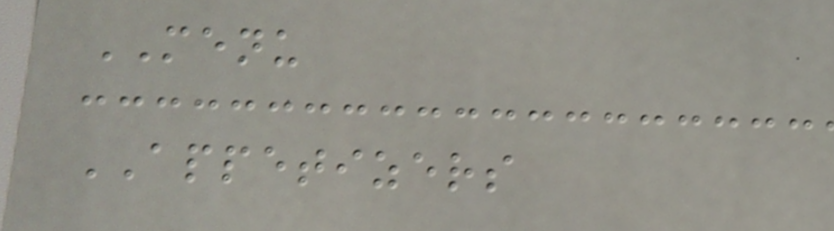MENU
APPETIZERS
